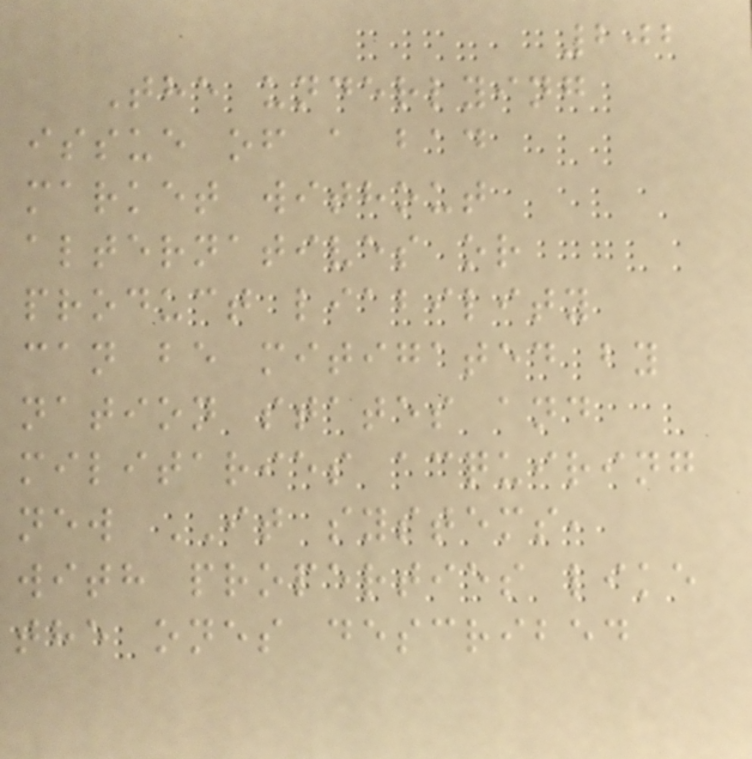202
The underlying
issue of a bad
market without
alternatives or
product liability
can be mitigated by
nation states and
militaries acquiring
new IT systems,
with properties like
the ones described
